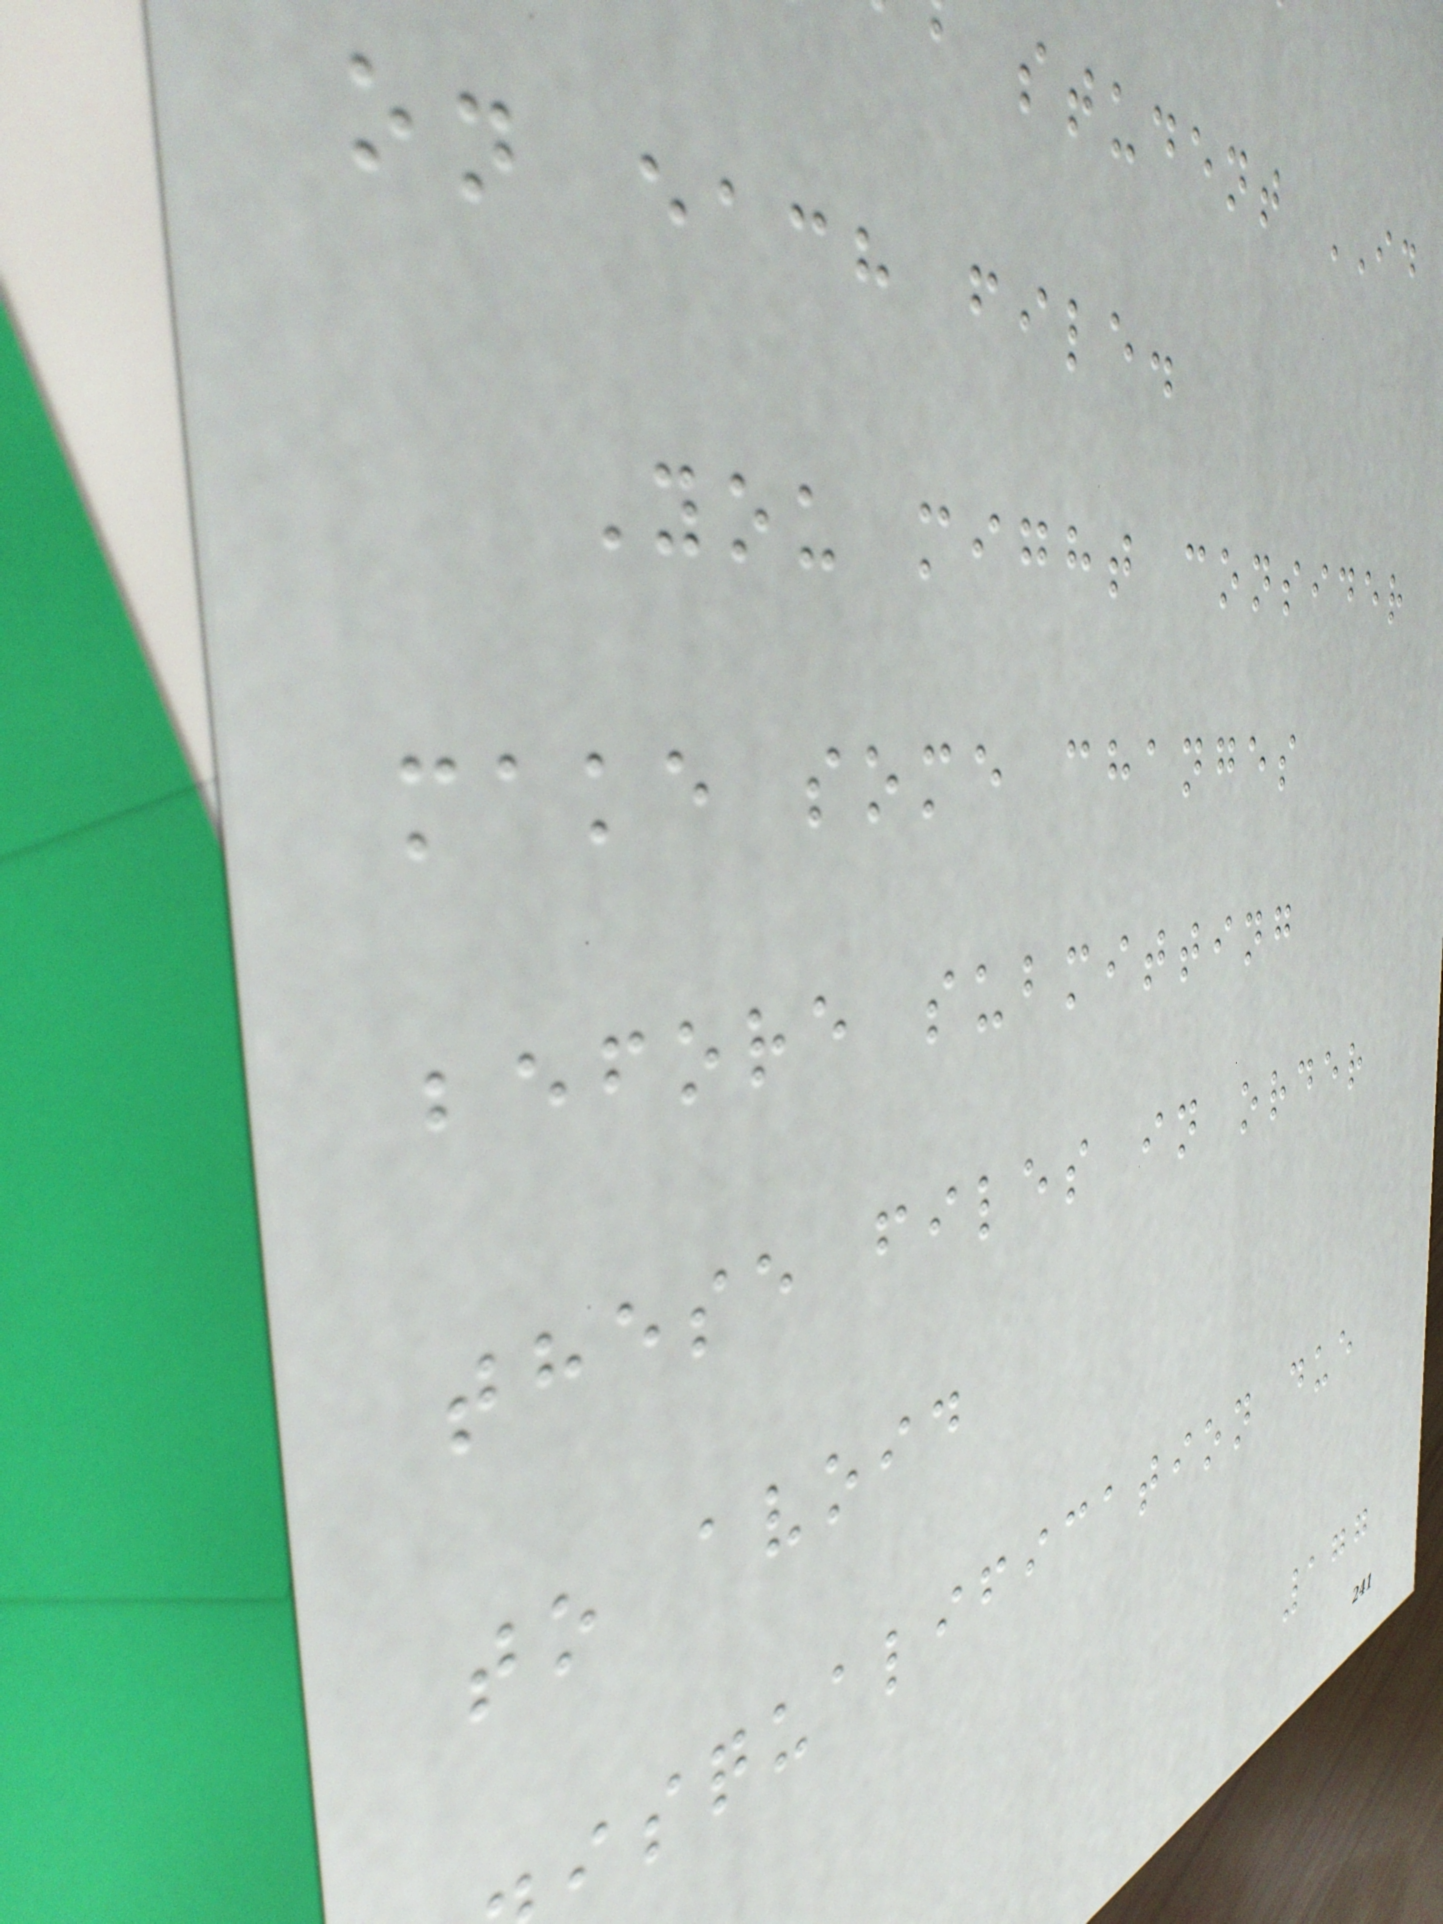student ID
on each file.
You might consider
make some changes
before submitting
these files in order
to avoid
isqualification due
177
